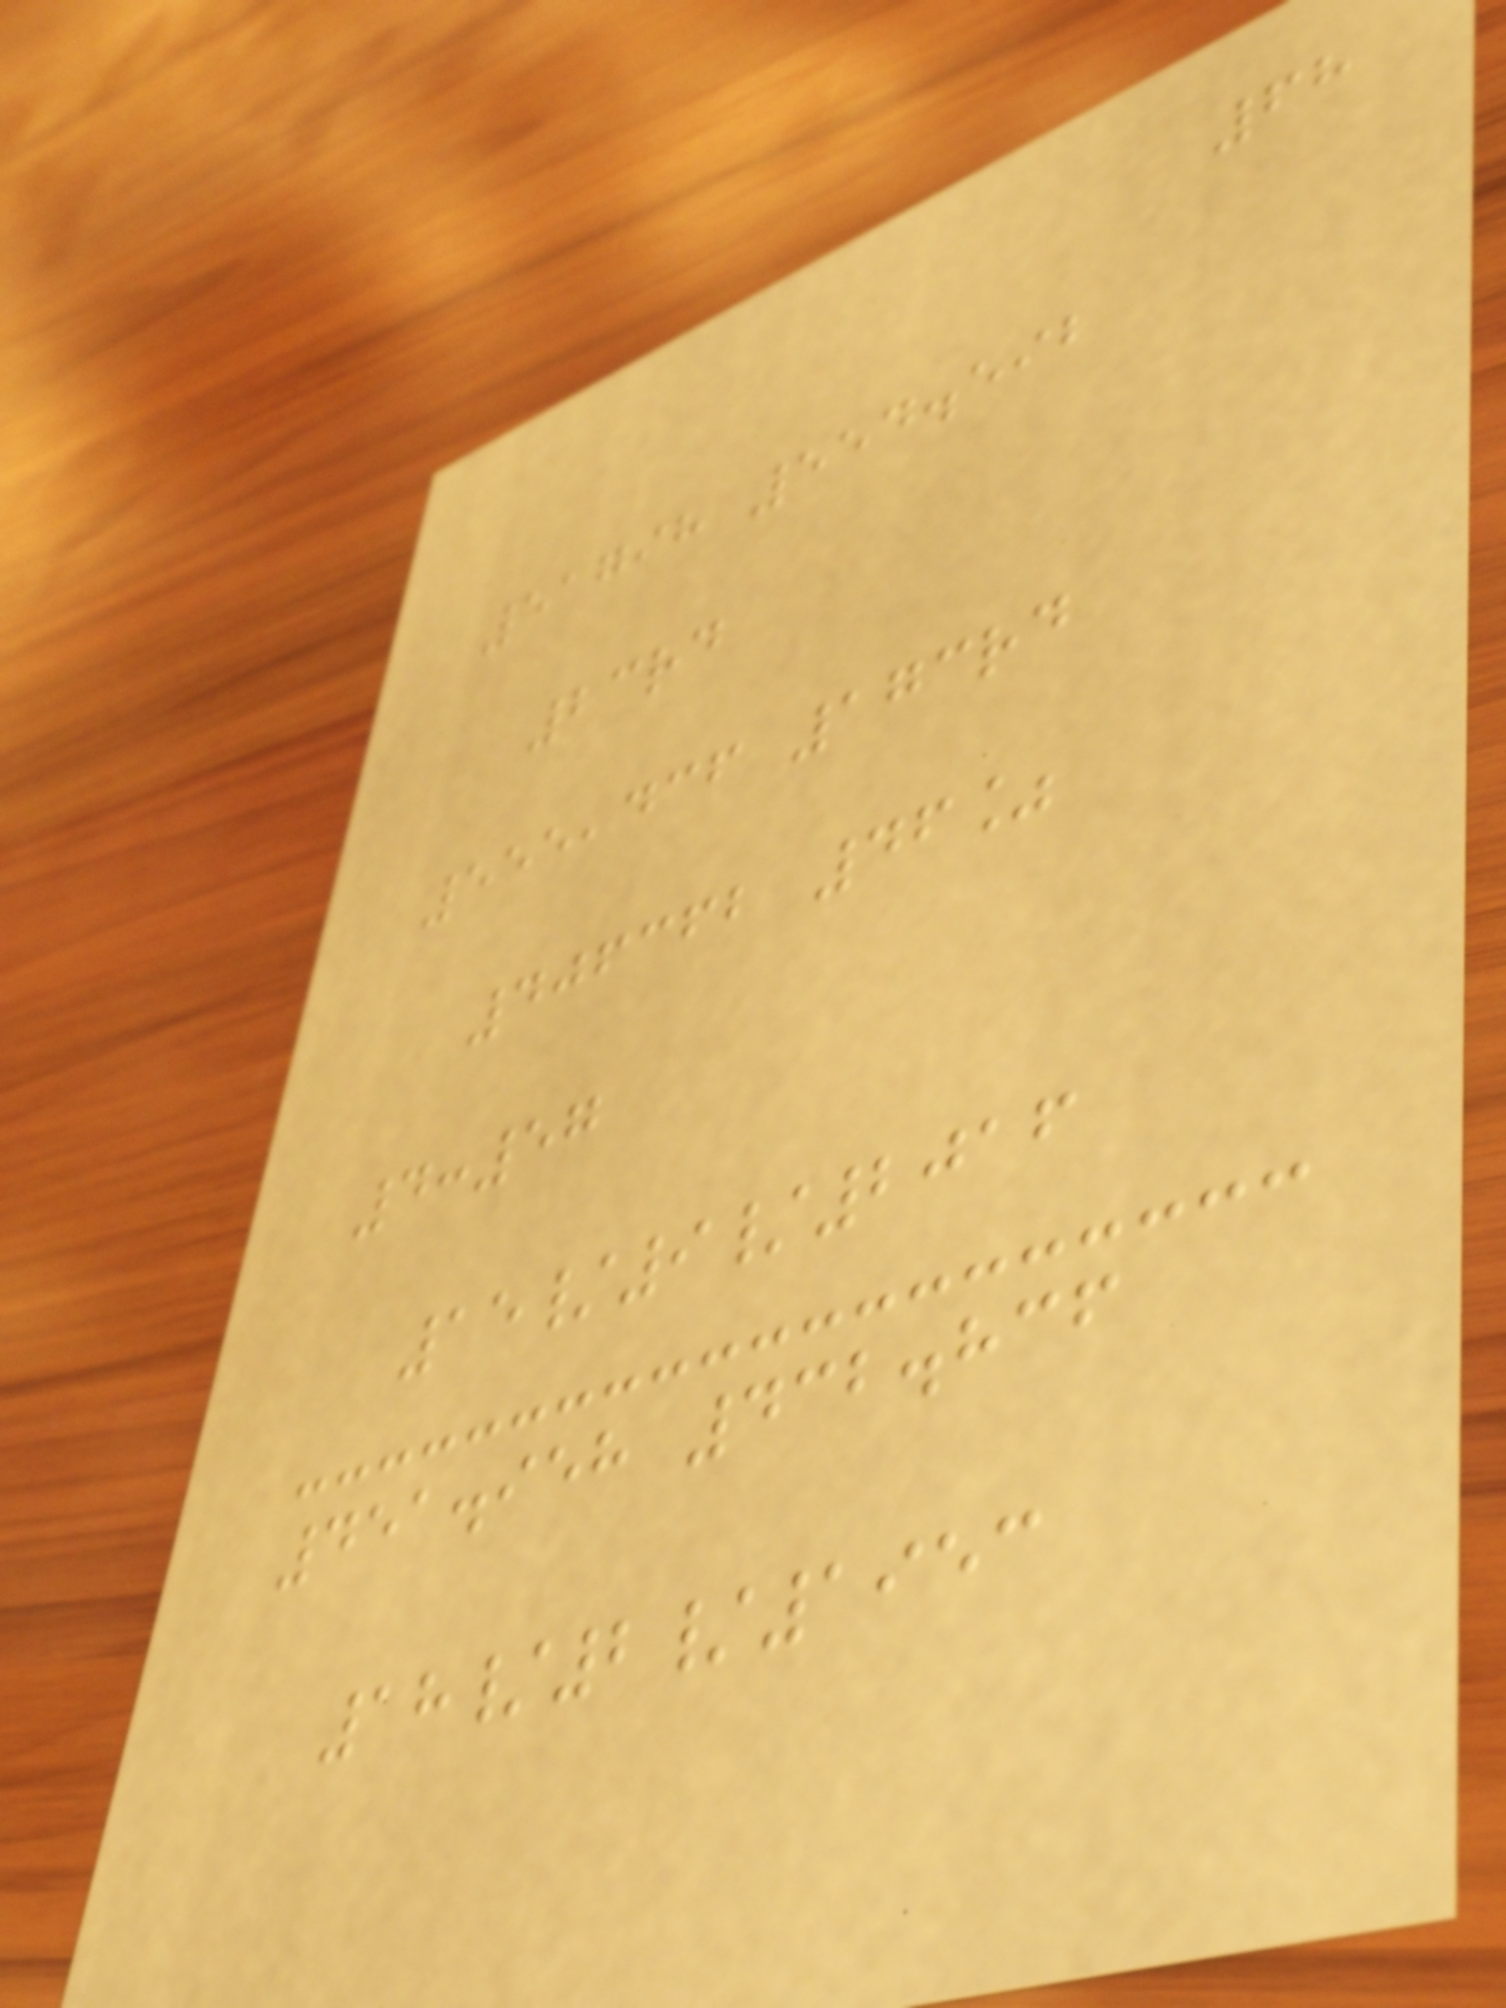68
51798 554.592
23rd
555,436 173rd
406362 46%
4:57
15/9/2016
451.958 432.836
18/2/1953
